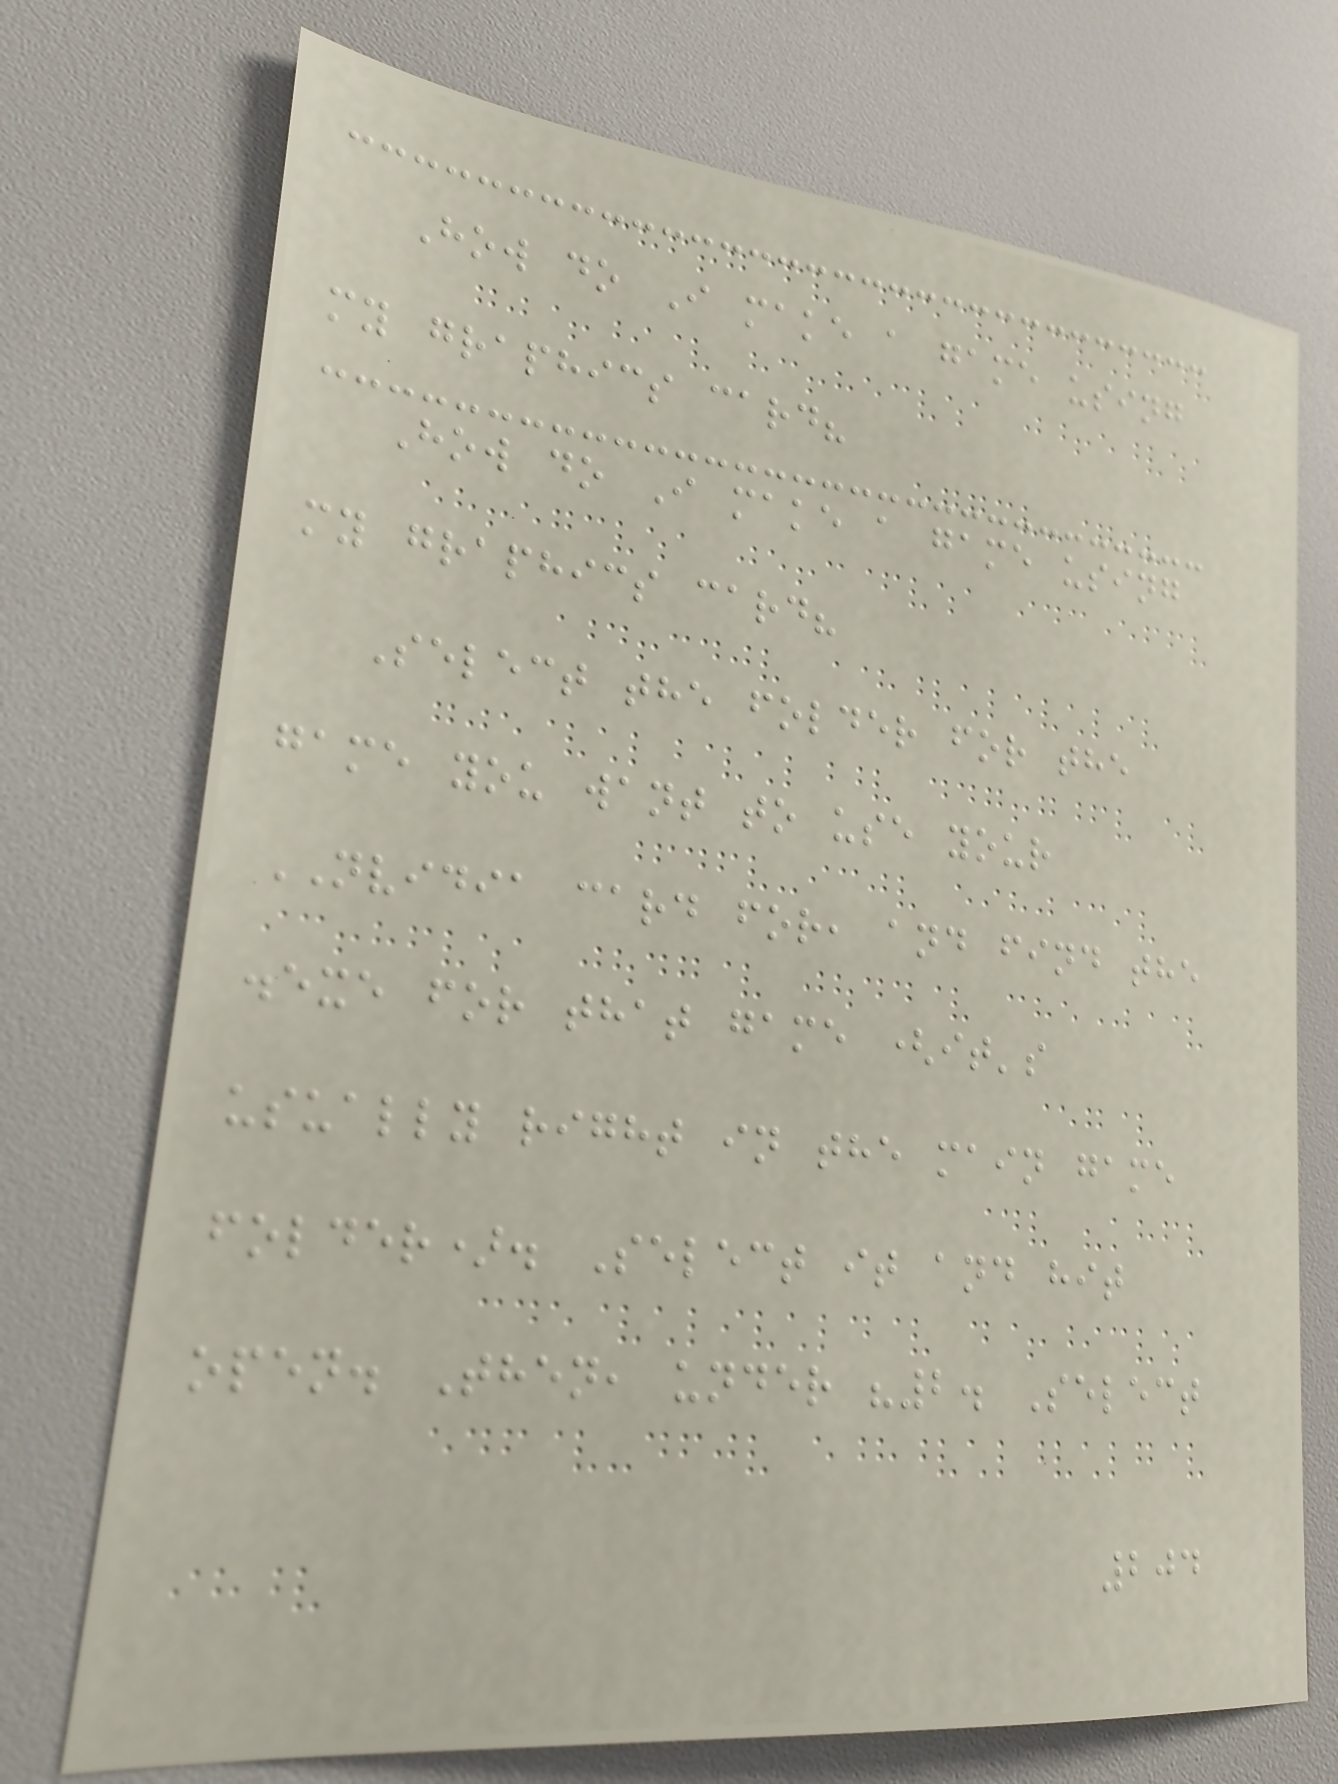How do I make a game using
my graphics card?
How do I make a game using
my graphics card?
Select the folder for the
game you want to use your
NVIDIA card for, and find the
.exe for that game (it's
usually right in the main game
folder). Select it and hit
open. Then, under "2. Select
204
